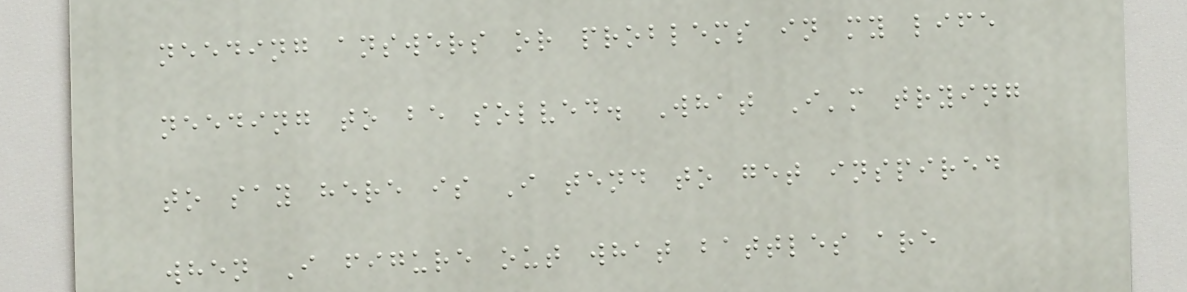needing answers or problems in my life
needing to be solved. What I'm trying
to say here is I tend to get inspired
when I figure out what battles are
